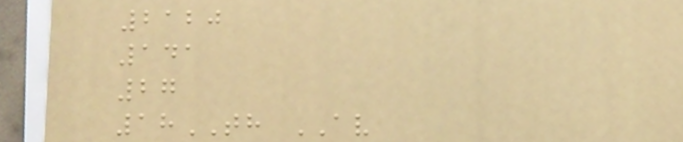2120
141
27
18TH AV
